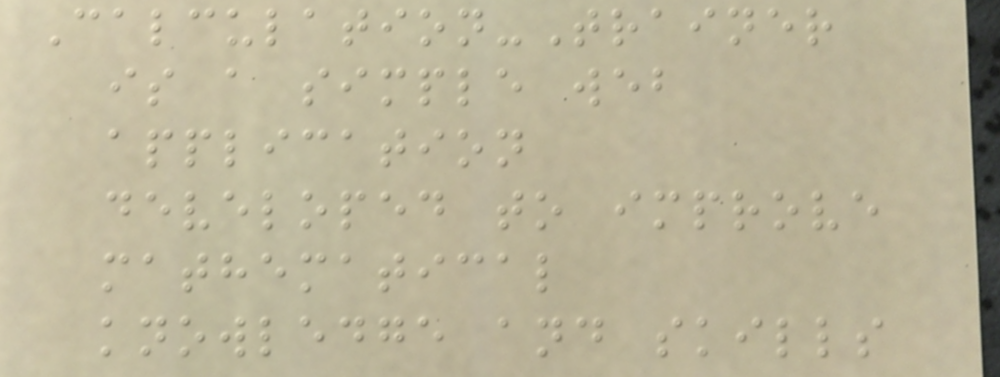Calculation-Trainer
is a simple web
application
developed to improve
mathematical
knowledge and skills
